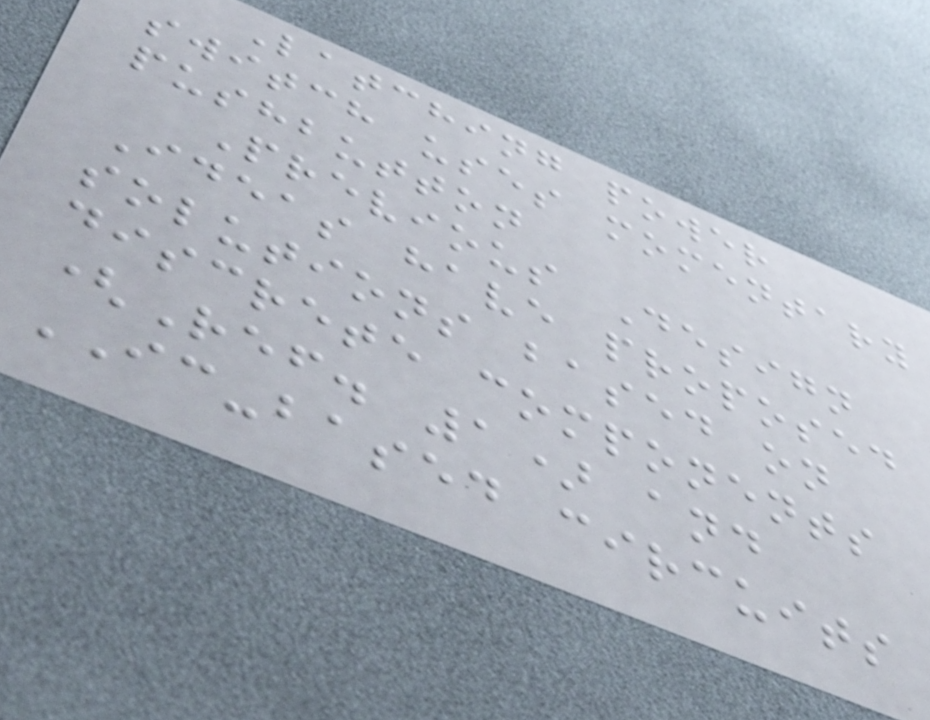Latching power
switch uses momentary
pushbutton
Previous Design
Ideas have proposed
solutions based on
discrete components
(Ref. 1) and
IC-based circuits
